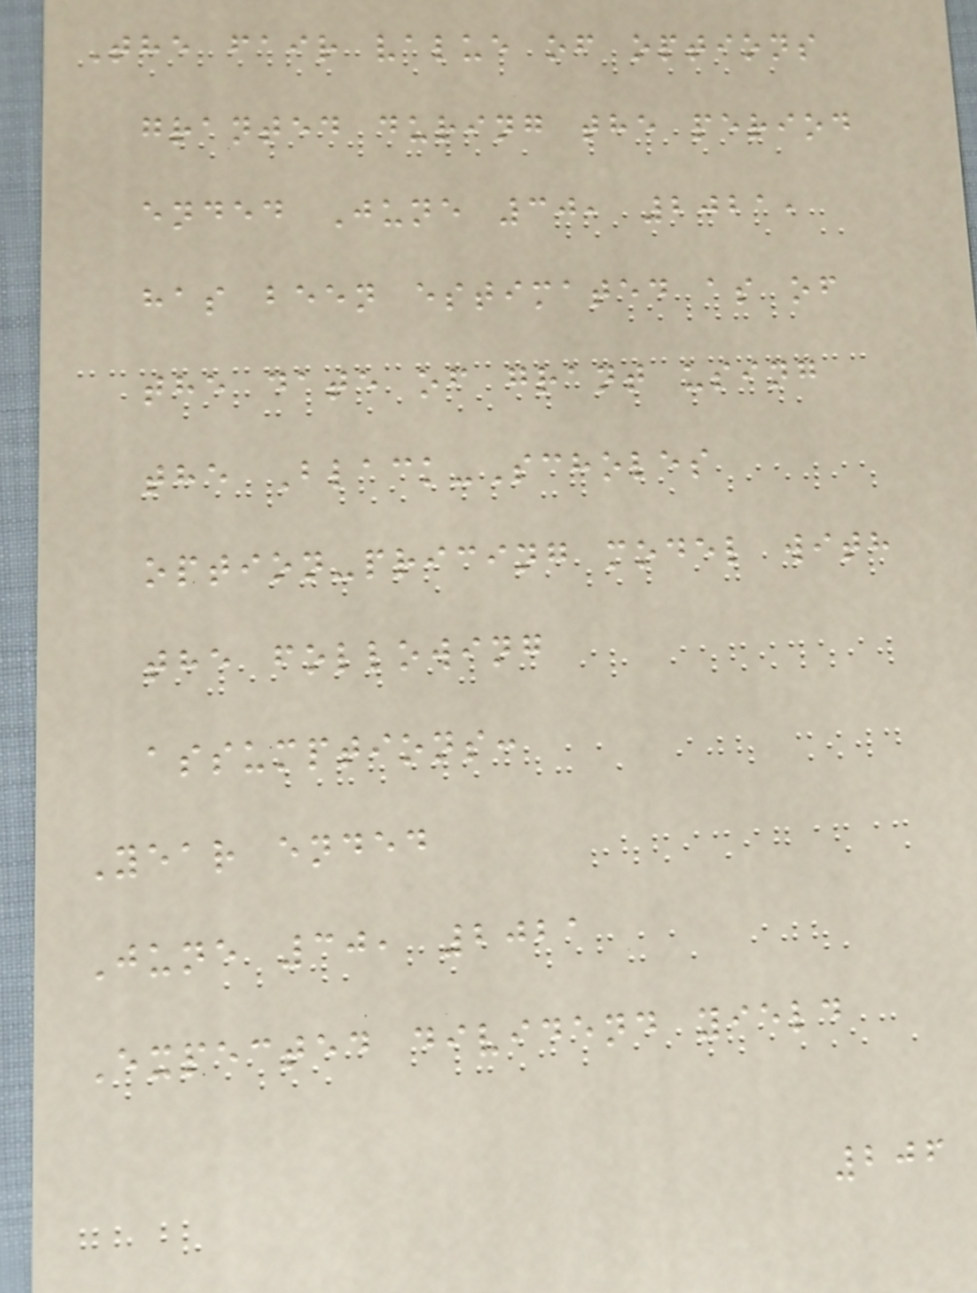The fair value of options
granted during the period
ended June 30, 2021,
has been estimated as of
the date of grant using
the Black-Scholes
option-pricing model with
the following
assumptions:
Year ended
June 30, 2021
Expected dividend yield
206
